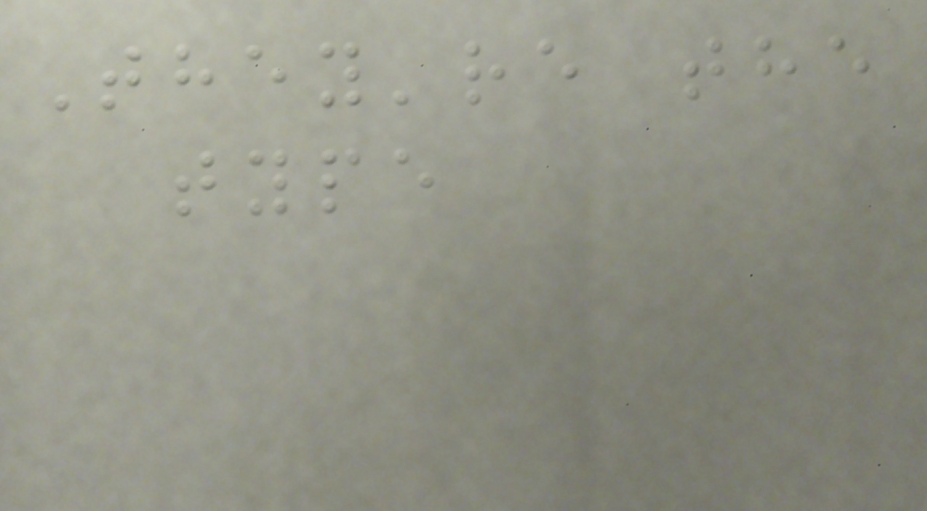They're the
type
